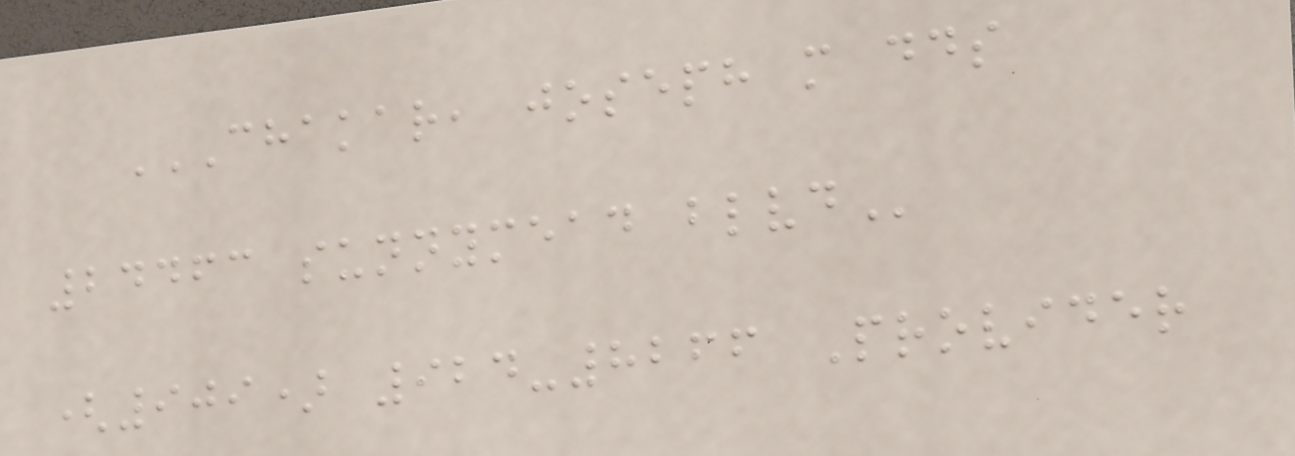CHAKAR, JOSEPH M DDS
24463 SUNNYMEAD BLVD
(909) 924-8266 Provider
